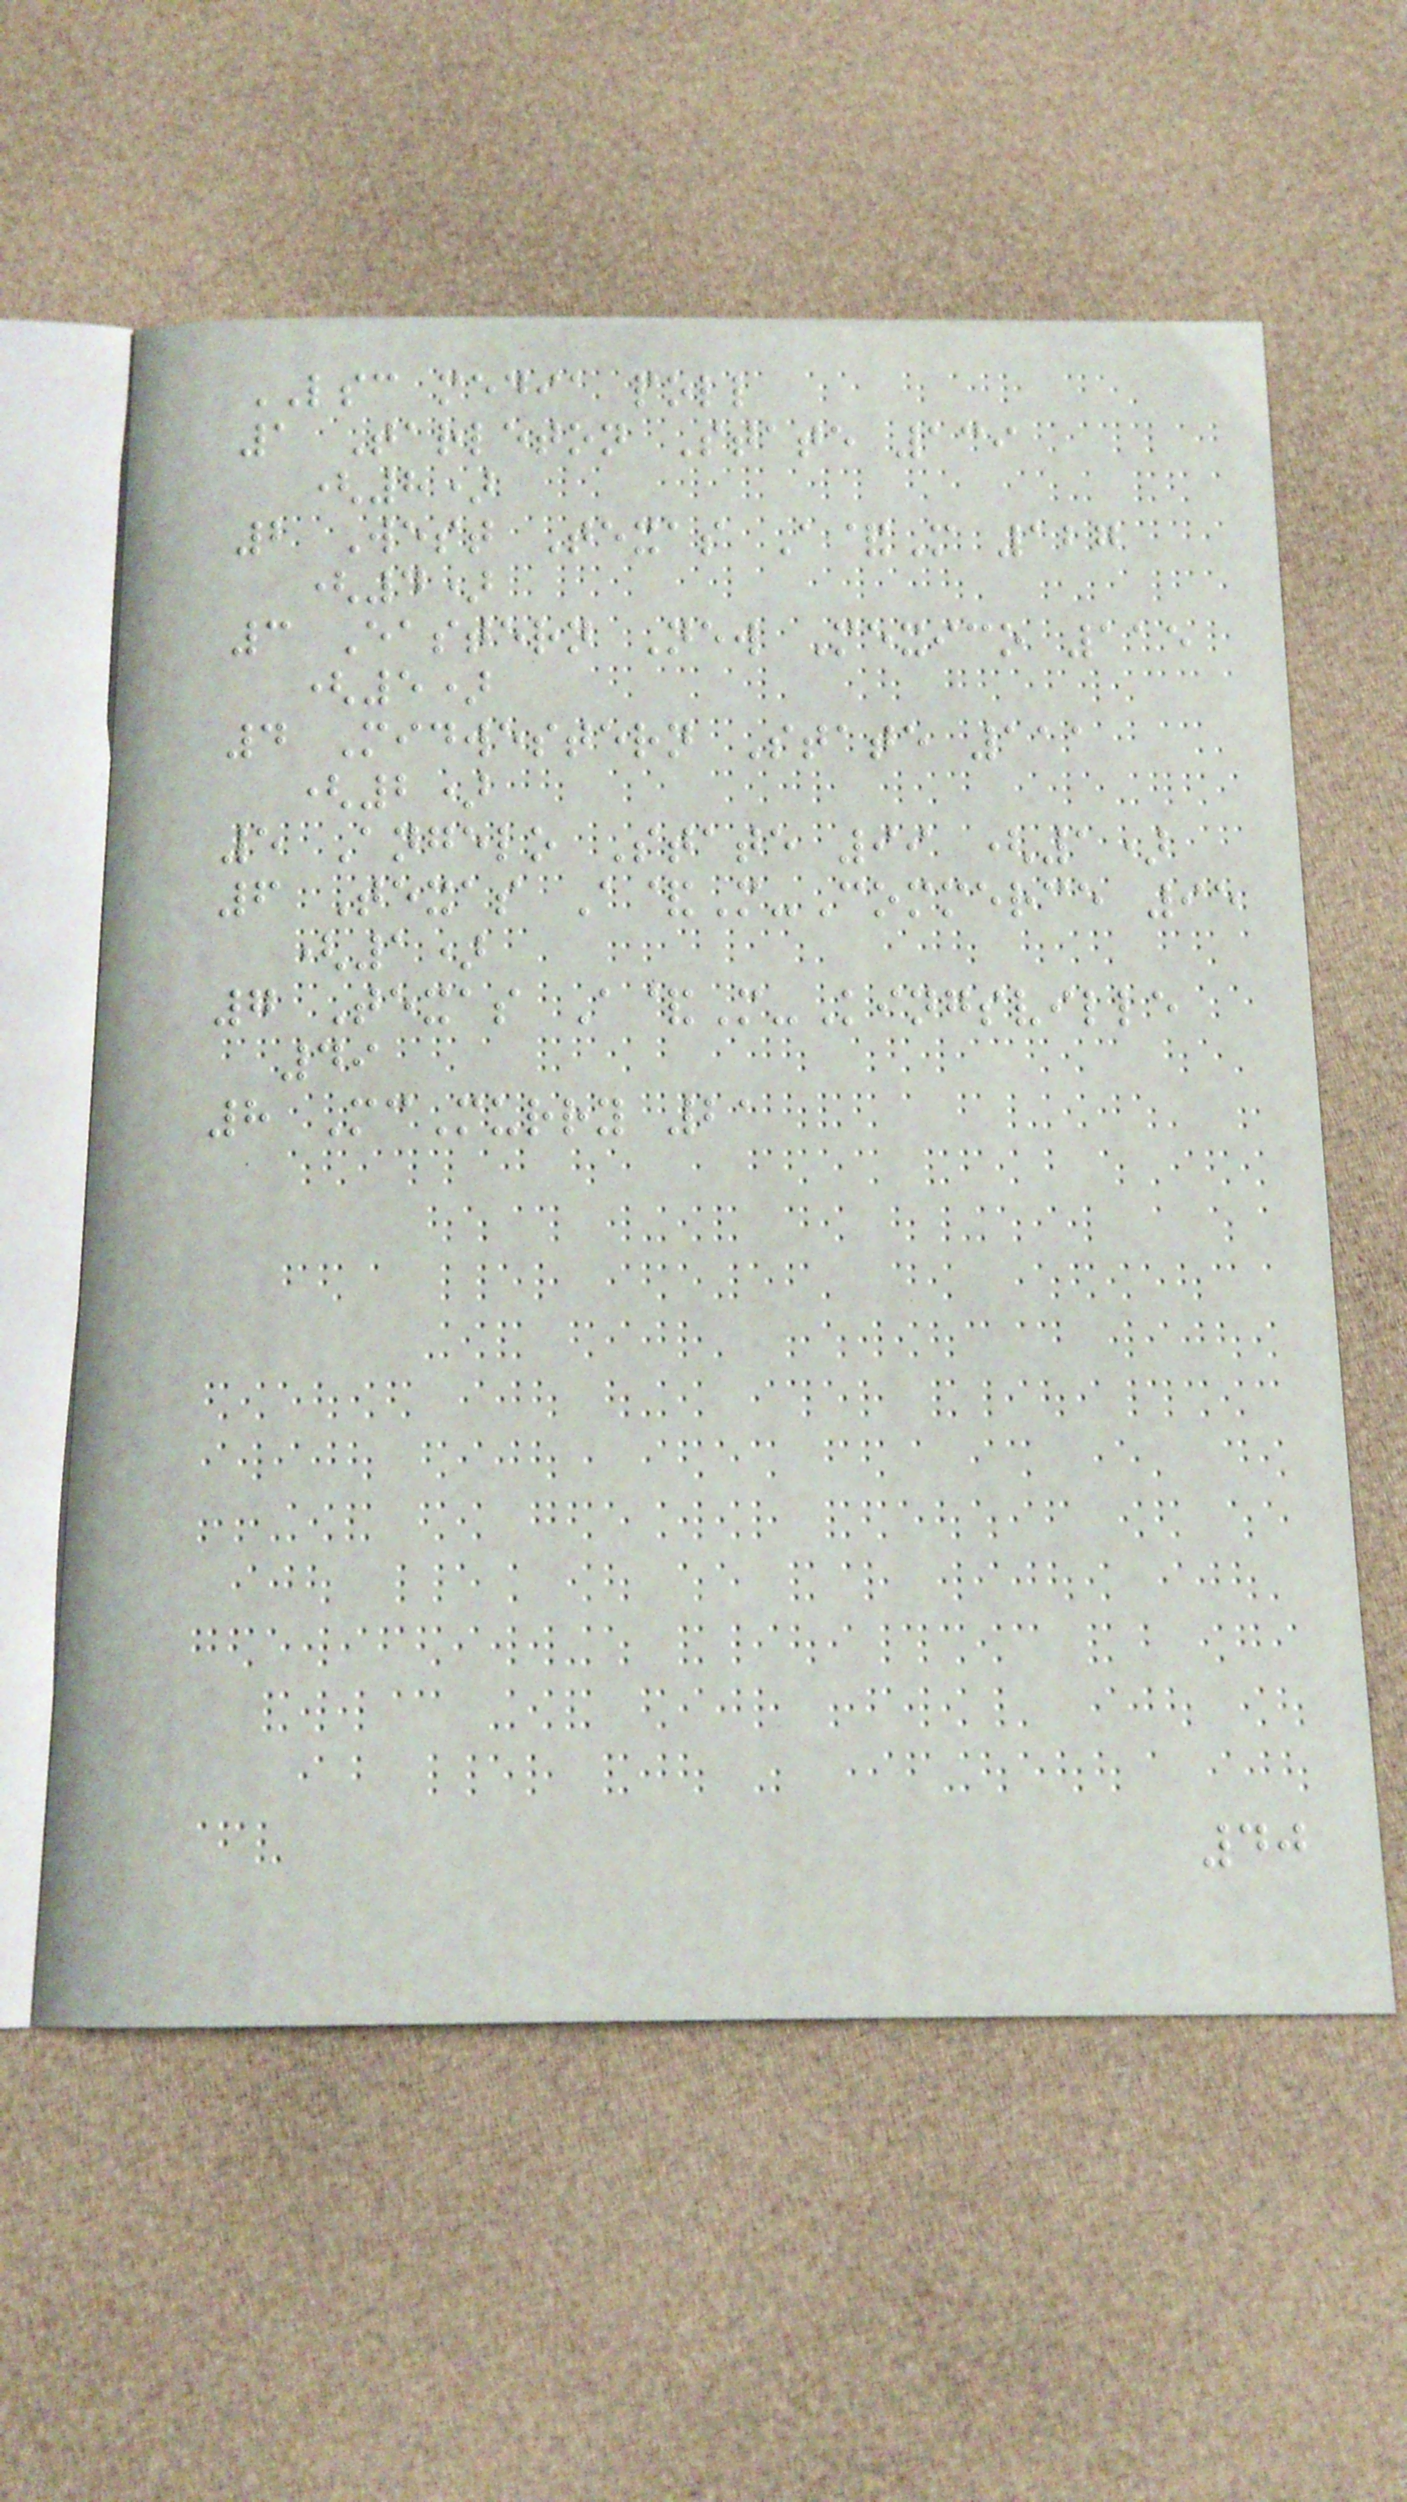LSC media poll
1 Tarleton State 139
(8)
2 West Texas A&M 127
(4)
3 Eastern New Mexico 115
(5)
4 Midwestern State 111
(2)
5 Angelo State 99 (1)
6 Texas A&M-Commerce 95
(1)
7 Texas A&M-Kingsville
49
8 McMurry 21
40
